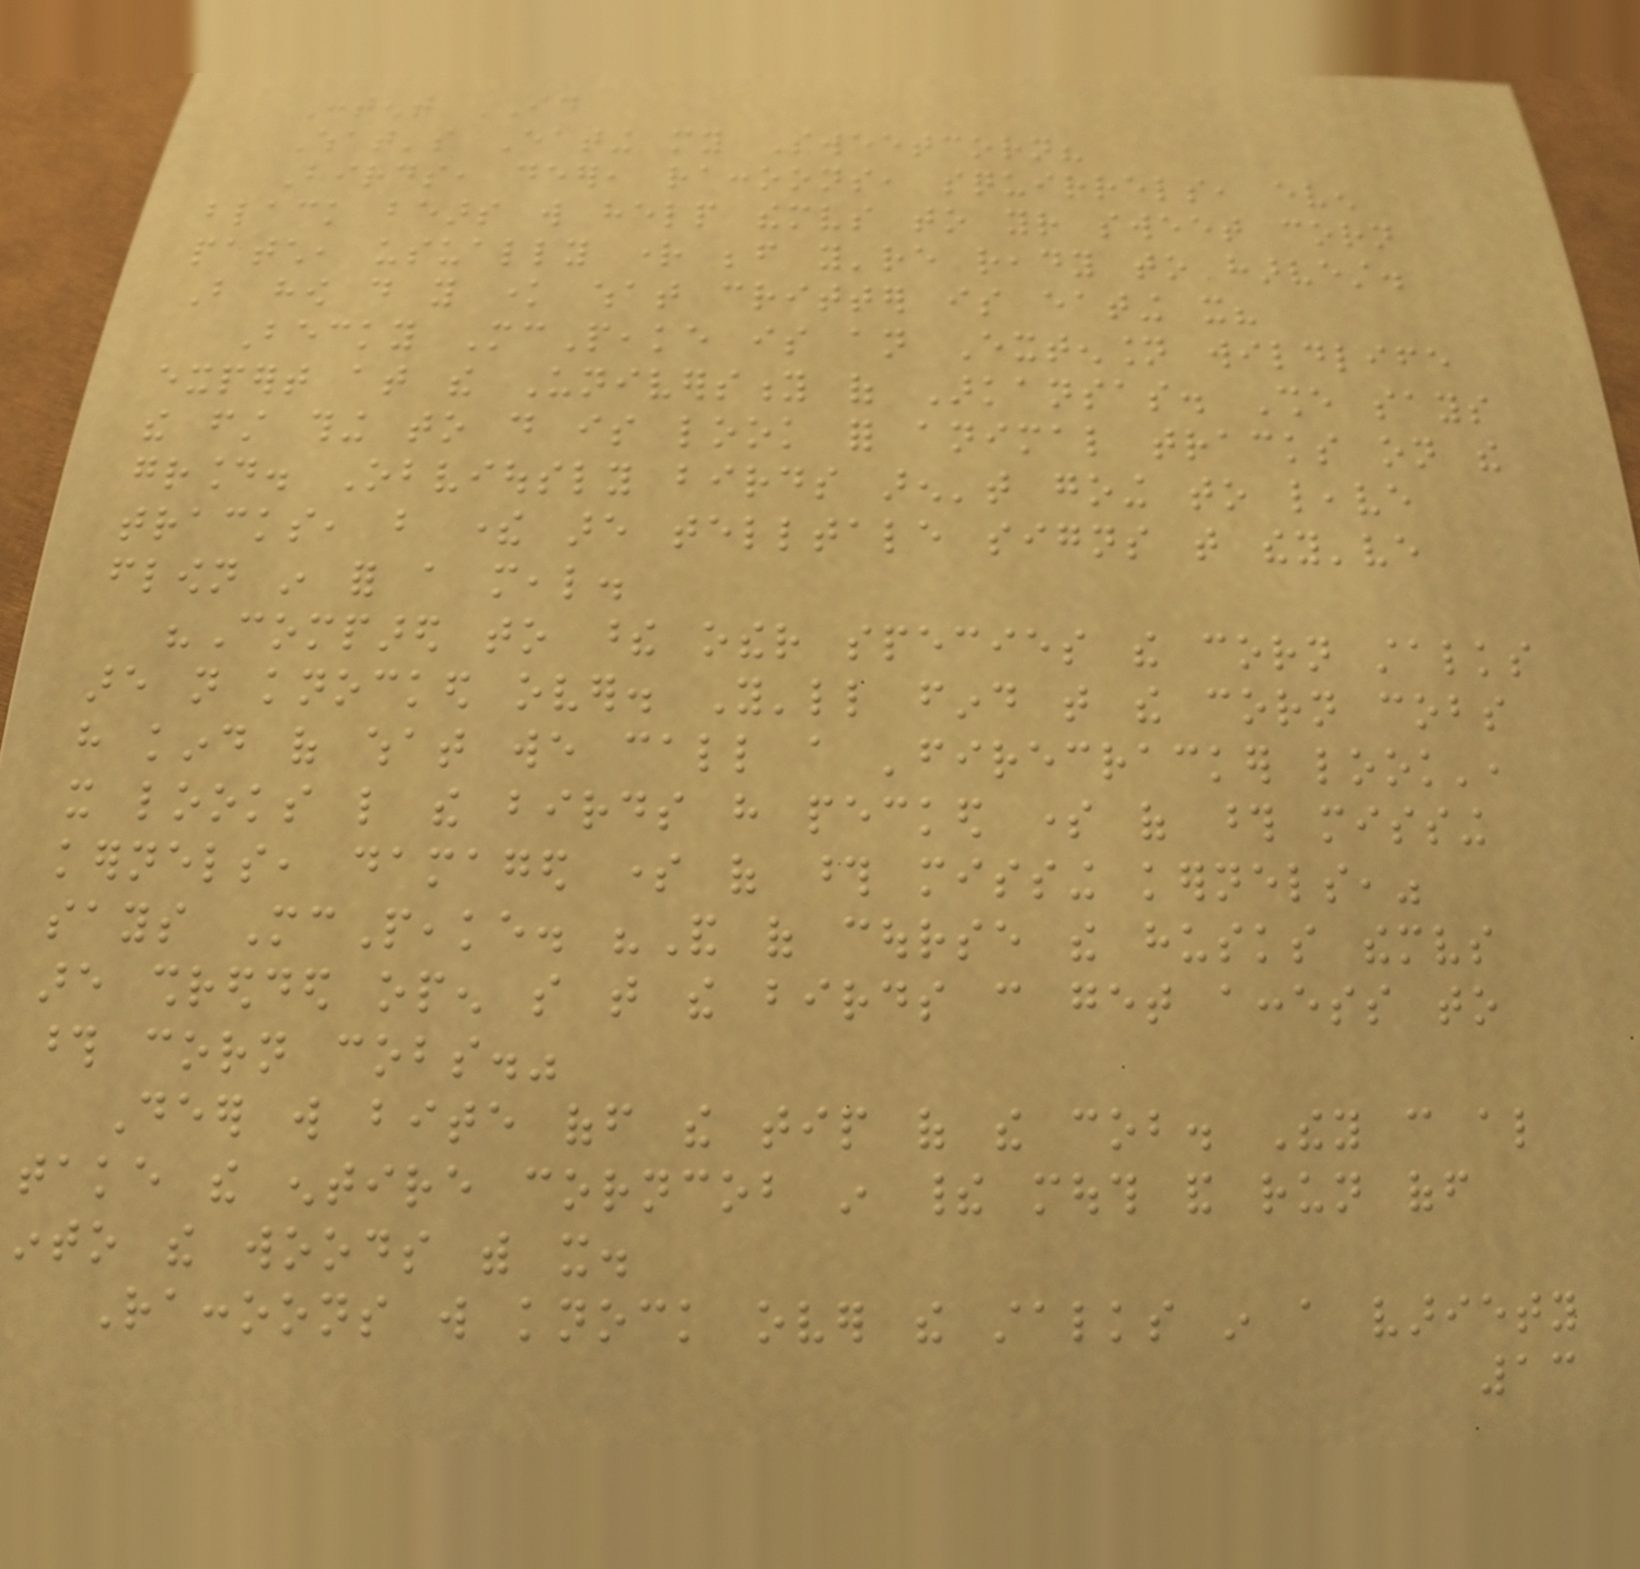Content ID
What's Eating my Sweetcorn?
Birds, deer, raccoons, squirrels, even
black bears will help themselves to your sweet corn
patch, usually right before you're ready to harvest.
But how do you know what critter is eating it?
Becky McPeake is an Extension wildlife
expert at the University of Arkansas. She says
the first thing to do is look for animal tracks on the
ground. Obviously birds aren't going to leave
tracks, but there are telltale signs that they've
flown in for a meal.
"Compared to these other species the corn stalks
are not knocked over. You'll find that the corn cobs
have kind of what we call a 'firecracker look',
it looks like the birds have pecked some of those missing
kernels, damaged some of those missing kernels,"
says McPeake. "And of course the husks themselves
are shredded open so that the birds can get access to
those corn cobs."
Deer will bite off the tip of the cob. They can also
take the entire corncob in their mouth and run off
into the woods with it.
Raccoons will knock over the stalks in a variety
13
